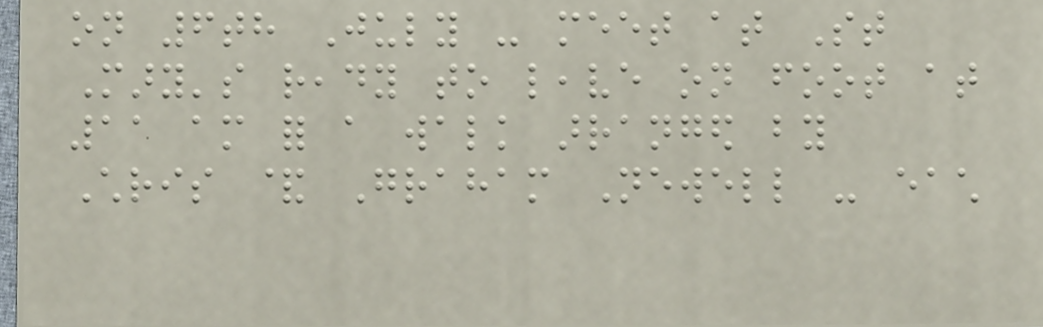on 6th July - meet at St
Mary's ready to leave on foot at
11 am for a walk arranged by
Chris & Graham Newell - each
